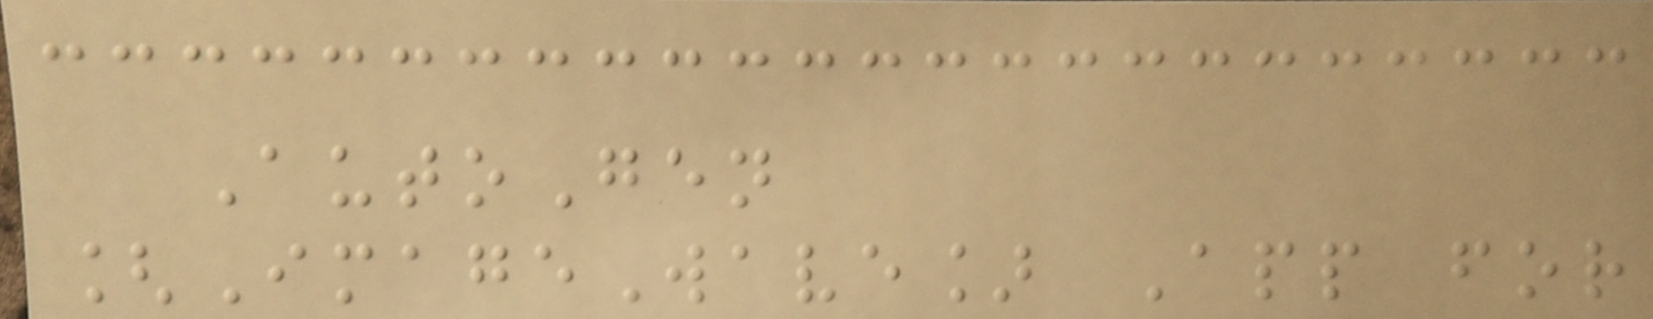AutoGen
[ImageWave] App for
